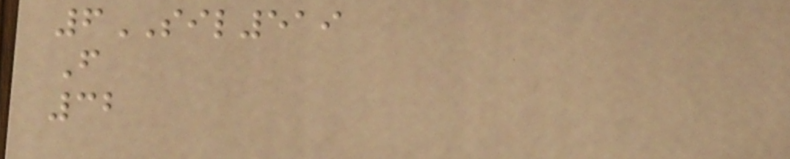6SIL519
F
32
